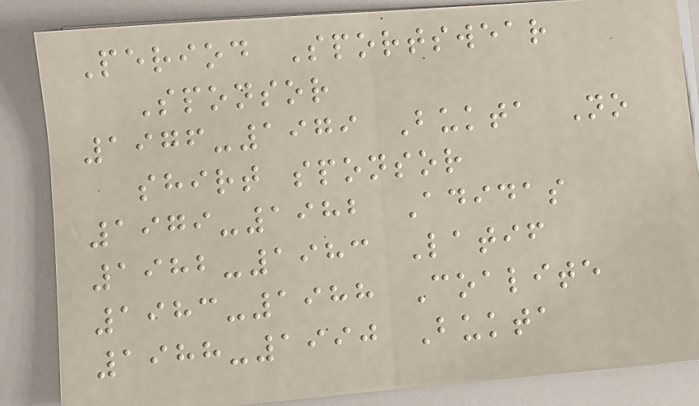Period Sportswear
Sponsor
1976-1979 Bukta No
shirt sponsor
1979-1982 Adidas
1982-1983 Latif
1983-1988 Coalite
1988-1990 Bukta
